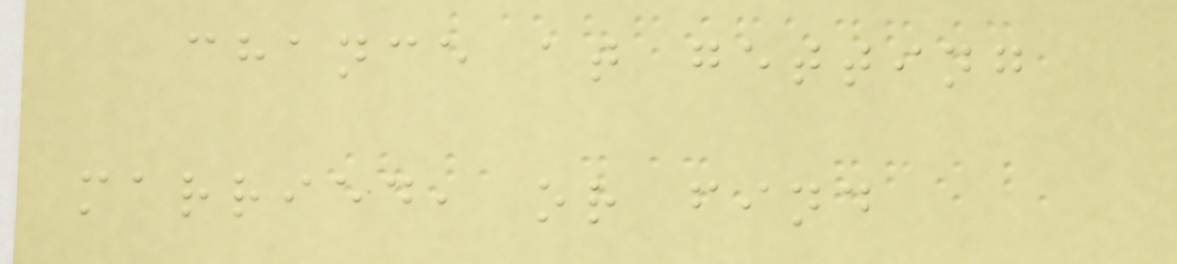chance at getting
married, or find
